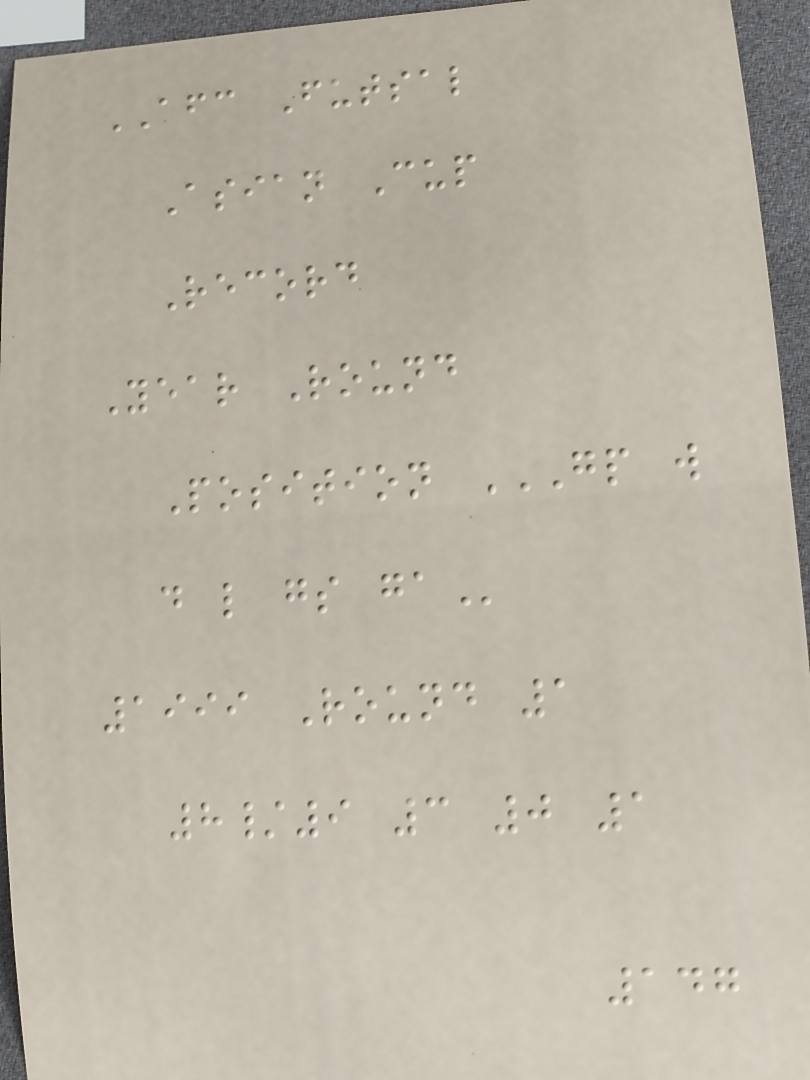AFC Futsal
Asian Cup
Record
Year Round
Position GP W
D L GS GA
1999 Round 1
8/9 3 0 1
147
